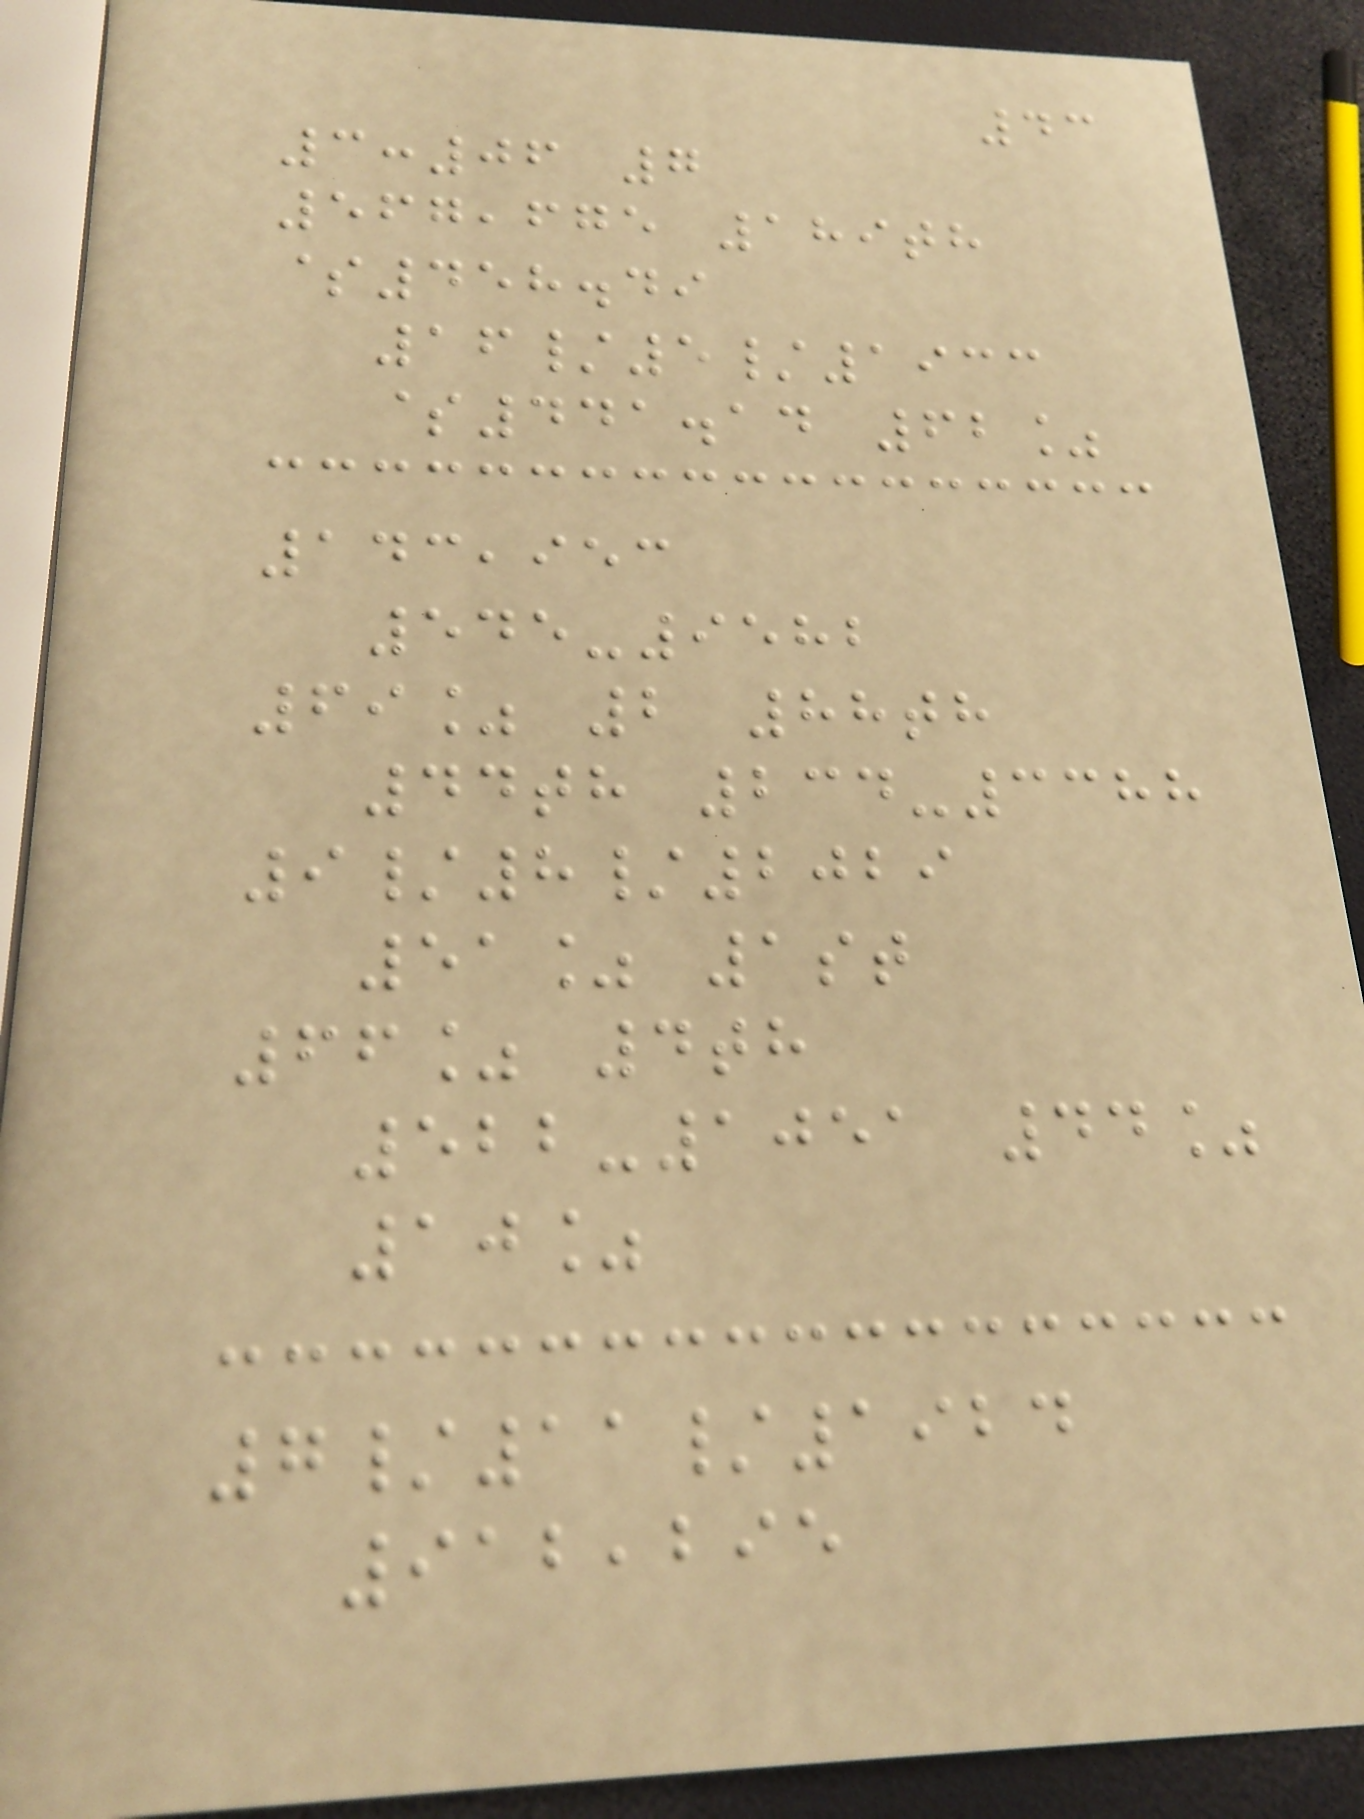43
3:06 7
567,675 189th
$458.49
16/5/1933
$441.14 62%
143,953
545-9582
69% 2 88th
44th 234-3388
9/8/2029
51% 1st
66% 4th
522-1051 44%
10%
7/11/1924
912,295
